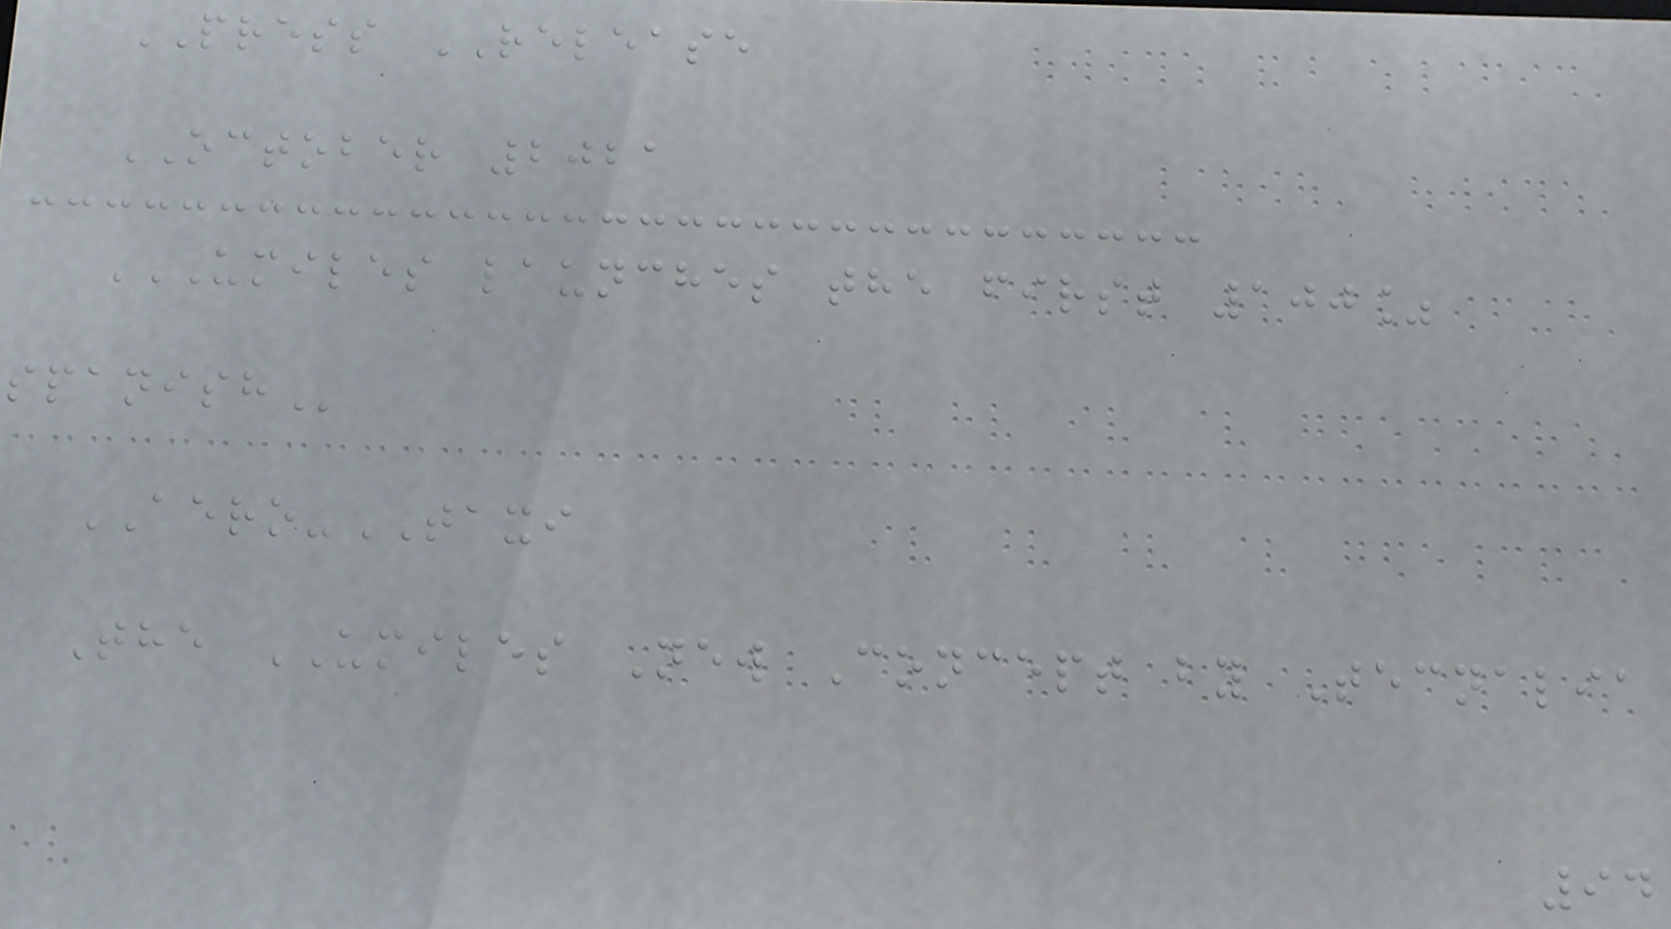PRESS RELEASE
OCTOBER 2021
UMILES LAUNCHES THE FIRST 100%
SPANISH
AERO-TAXI
The UMILES New Concept by Tecnalia
94
